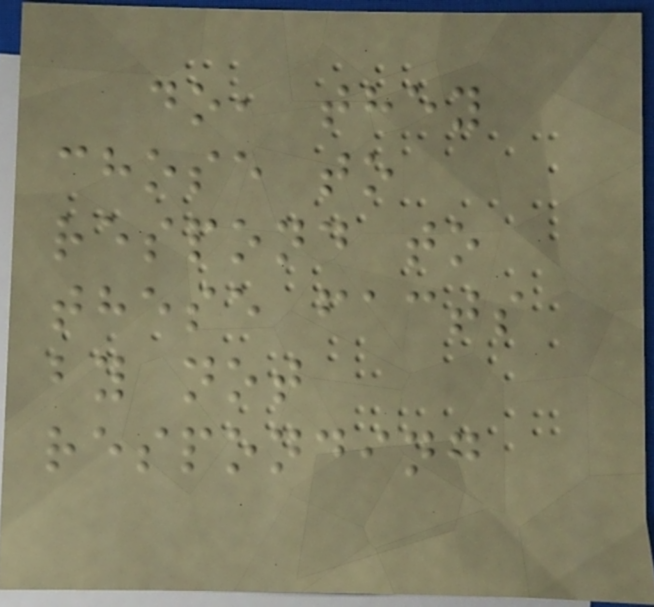do, they
chose to
respond to
these facts
by not
responding
